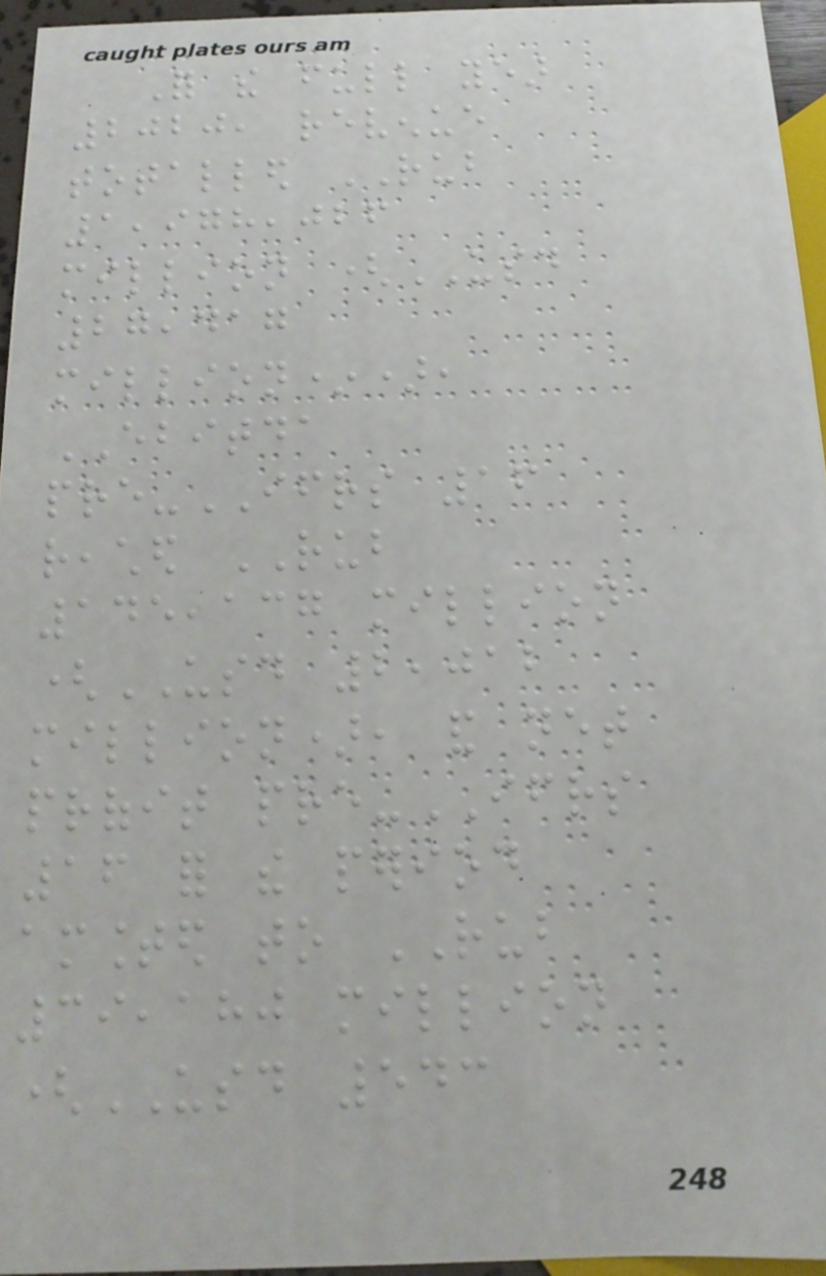For the full year
2020, revenue
totalled RUB
1,978,026
million (USD
27,417
million*),
EBITDA
pre-IFRS 16
reached RUB
145,137 million
(USD 2,012
million), and net
profit pre-IFRS
16 for the period
amounted to RUB
39,180 million
(USD 543
